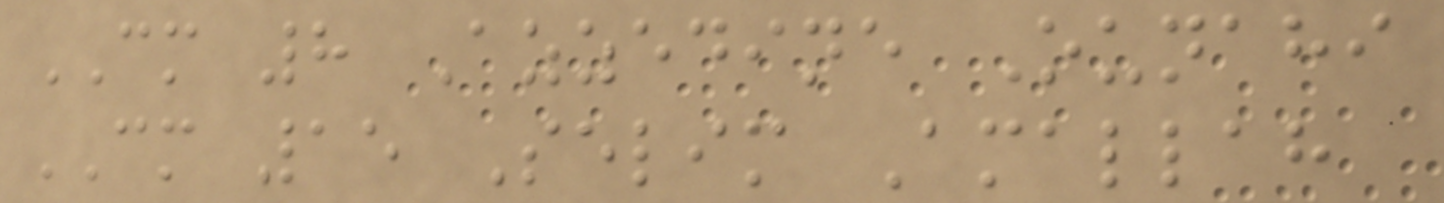CM 8 Azzedine Ounahi
CM 15 Selim Amallah
